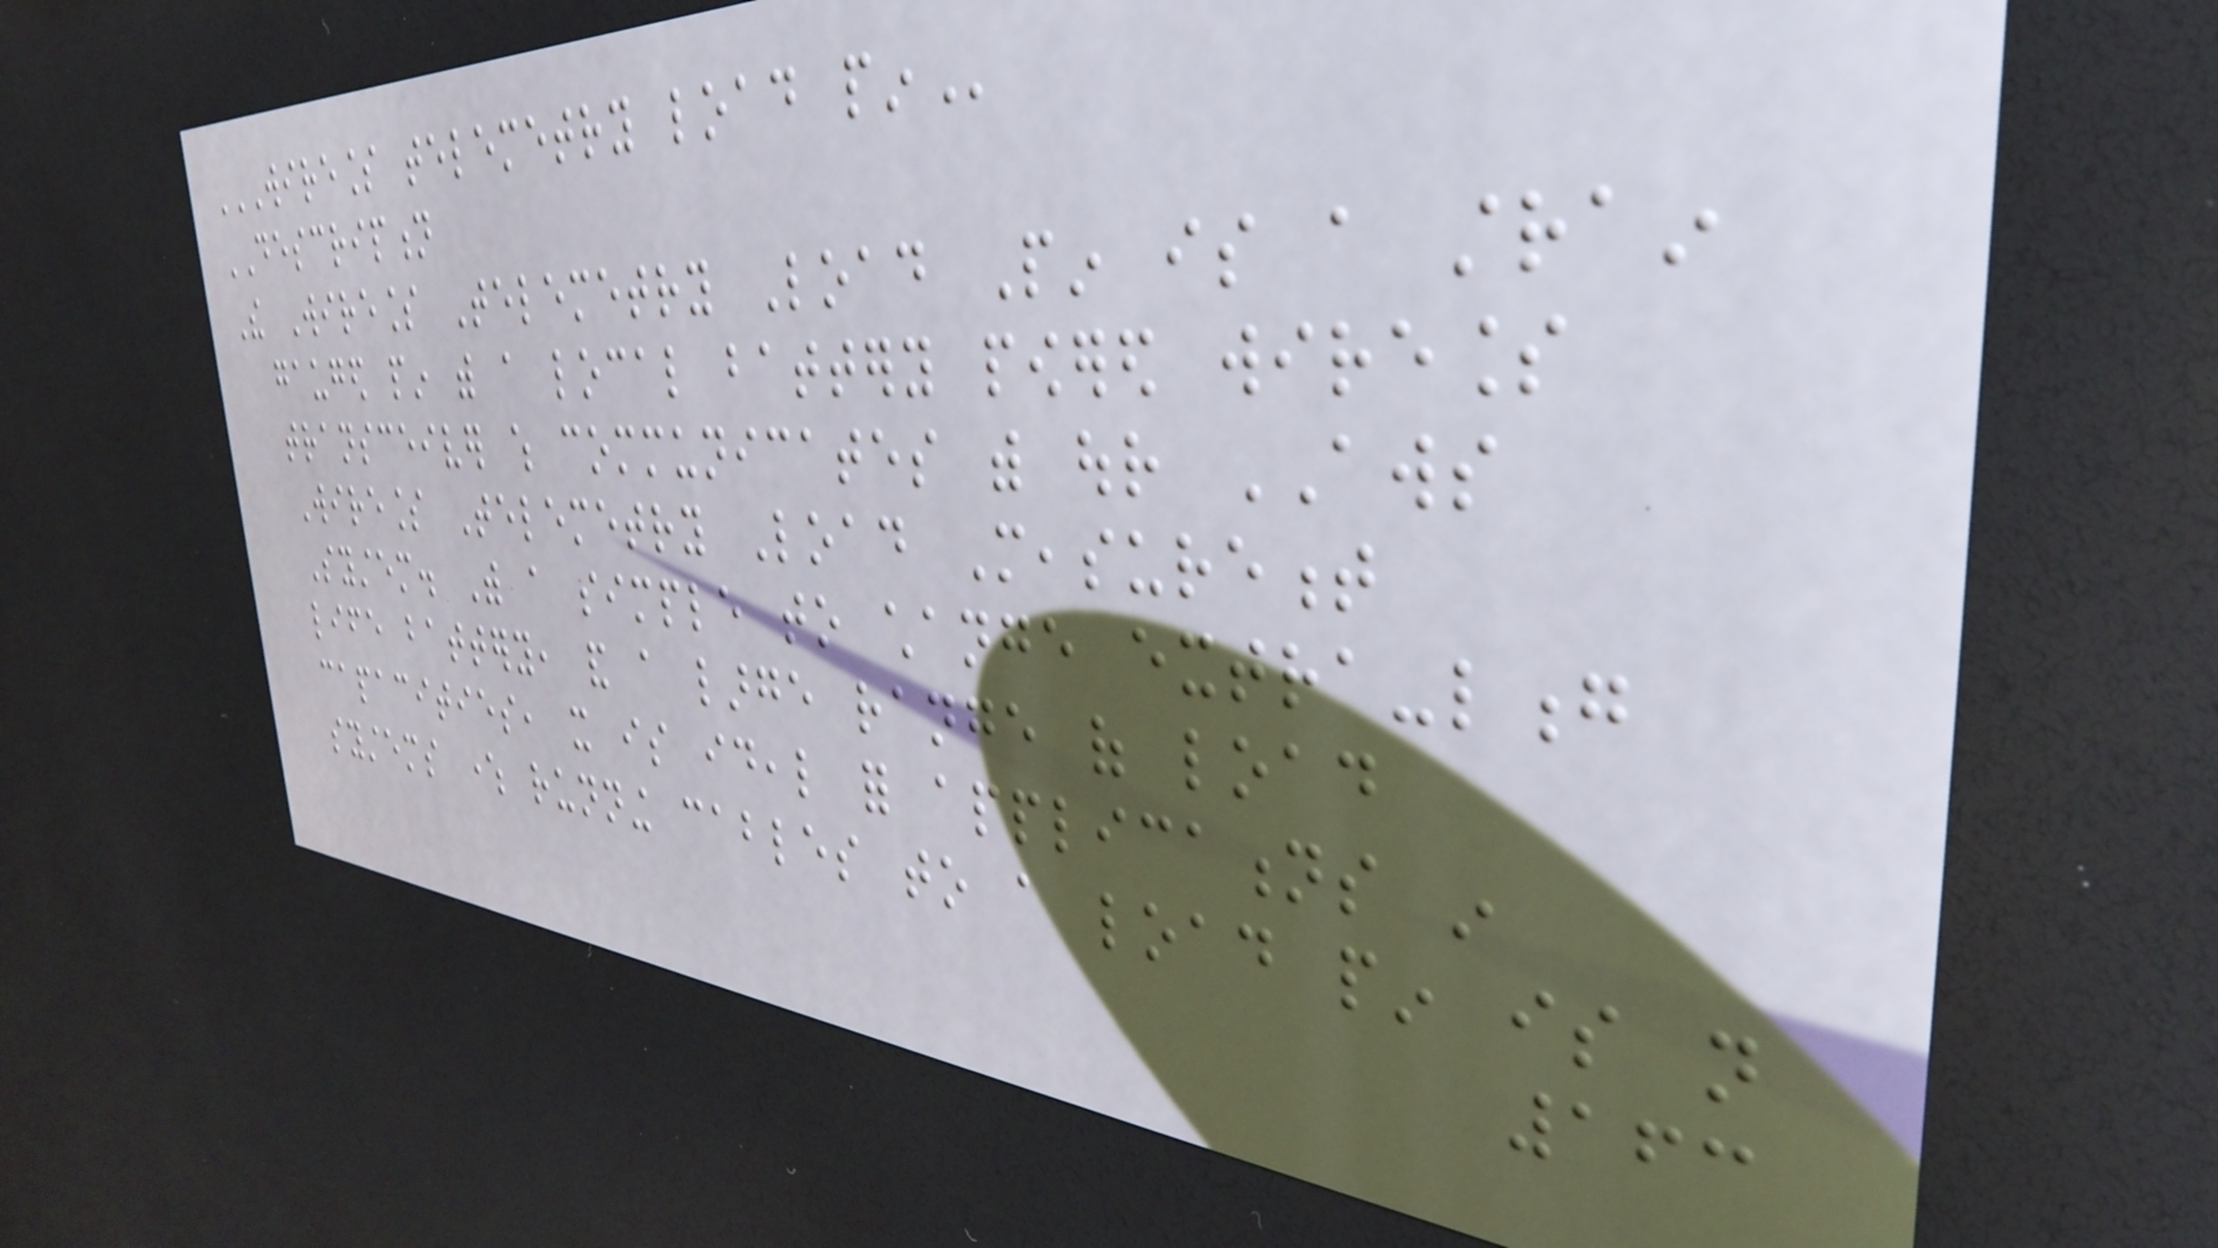WIRELESS TELEMETRY LOAD PIN
DESCRIPTION
The Wireless Telemetry Load Pin is a strain
gauged pin with a local battery powered wireless
transceiver which communicates with our AWS
Wireless Telemetry Load Measurement
System. With a simple to change extra-long
life battery, and a large range of load
capacities, it is ideal for applications in
systems where running cables to a load pin is not
163
